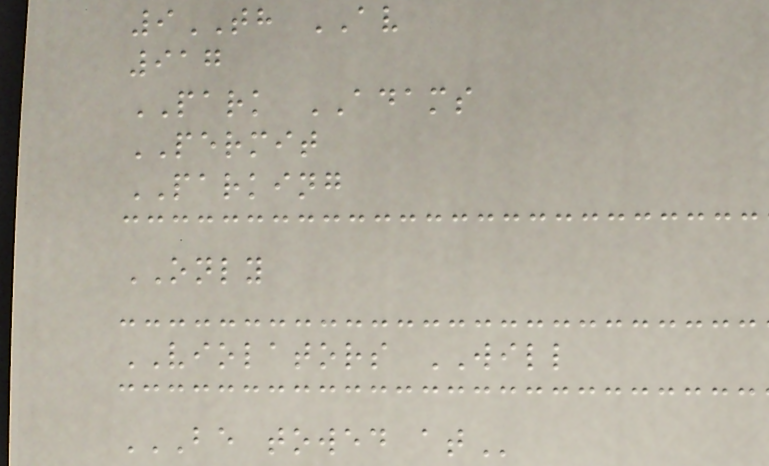9TH AV
917
PARK ADAMS
PERMIT
PARKING
ONLY
VIOLATORS WILL
BE TOWED AT
